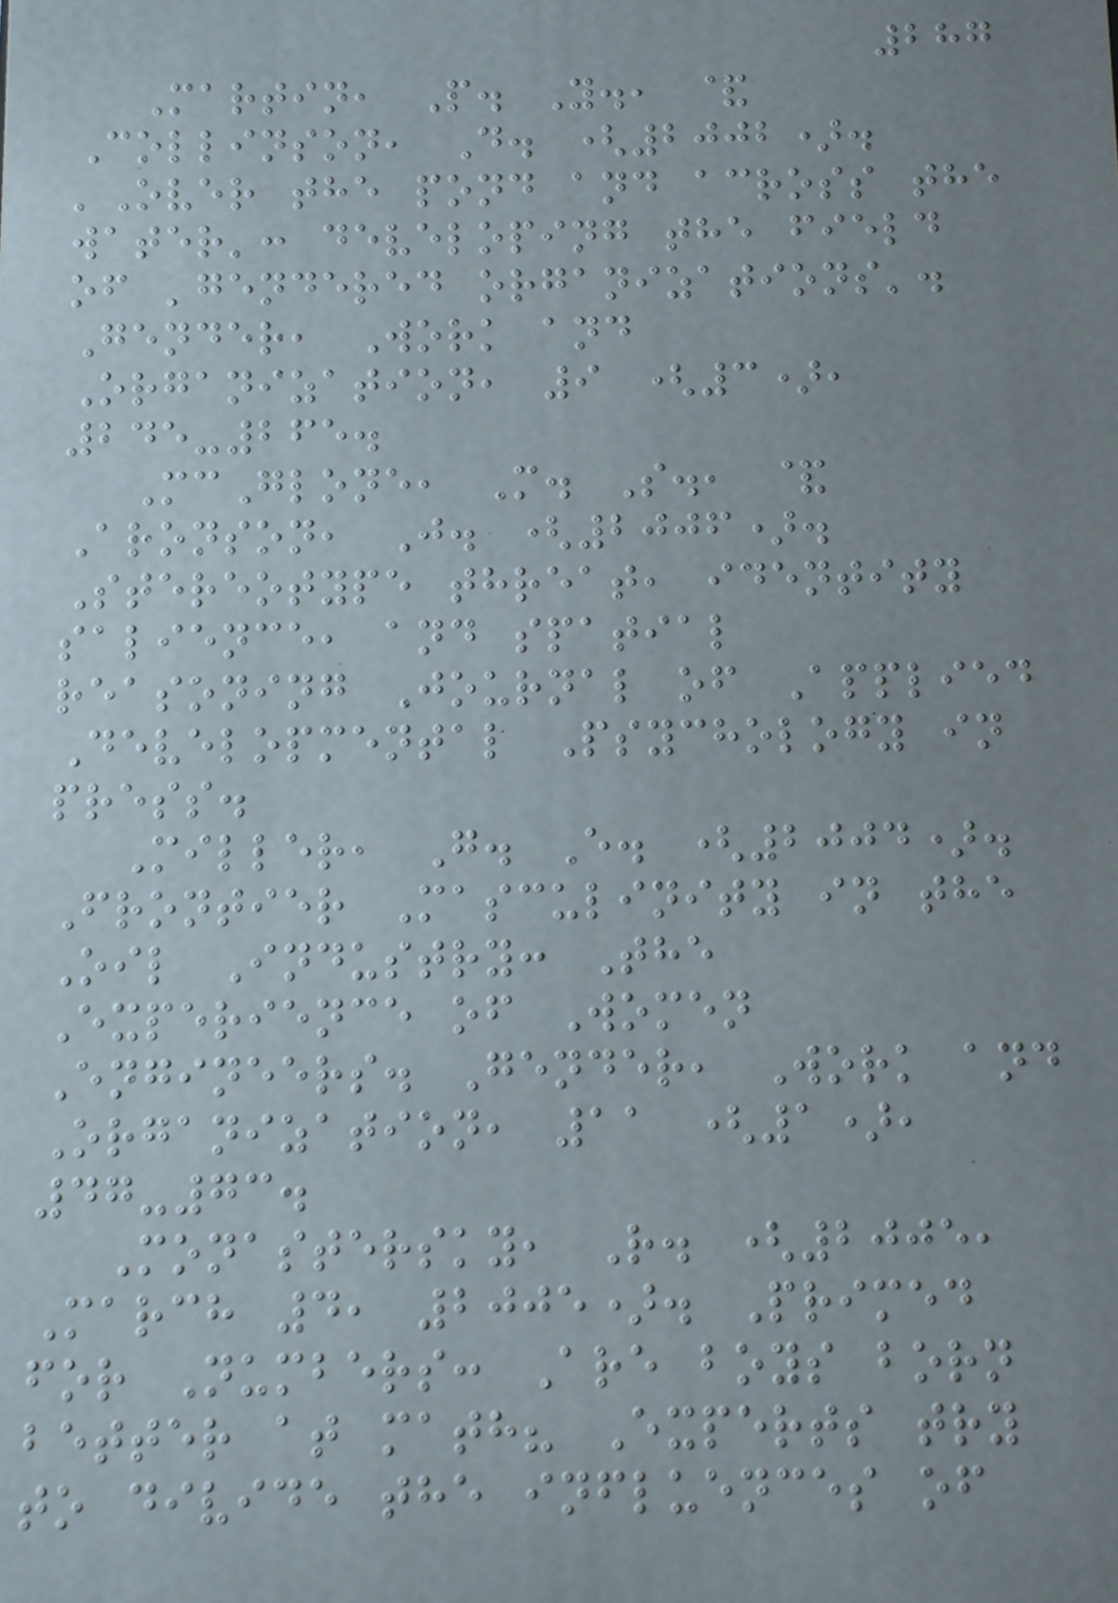287
Martin, P. Y., &
Collinson, D. (2002).
'Over the pond and across the
water': developing the field
of 'gendered organizations'.
Gender, Work and
Organization, 9 (3),
245-265.
McGlone, M. S., &
Aronson, J. (2006).
Stereotype threat, identity
salience, and spatial
reasoning Journal of Applied
Developmental Psychology in
press.
Miller, G. E. (2004).
Frontier Masculinity in the
Oil Industry: The
Experience of Women
Engineers. Gender, Work and
Organization, 11 (1),
47-73.
Monastersky, R. (2005,
March 4, 2005). Primed
for Numbers: Are boys born
better at math? Experts try
to divide the influences of
